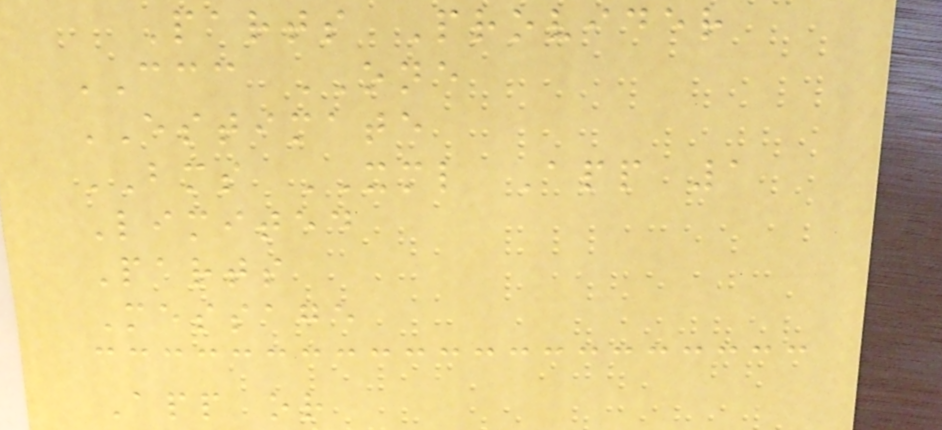Parts Provider
CCC ONE
ESTIMATE
BMS XML App 1
Limited
Parts
Message
App or
